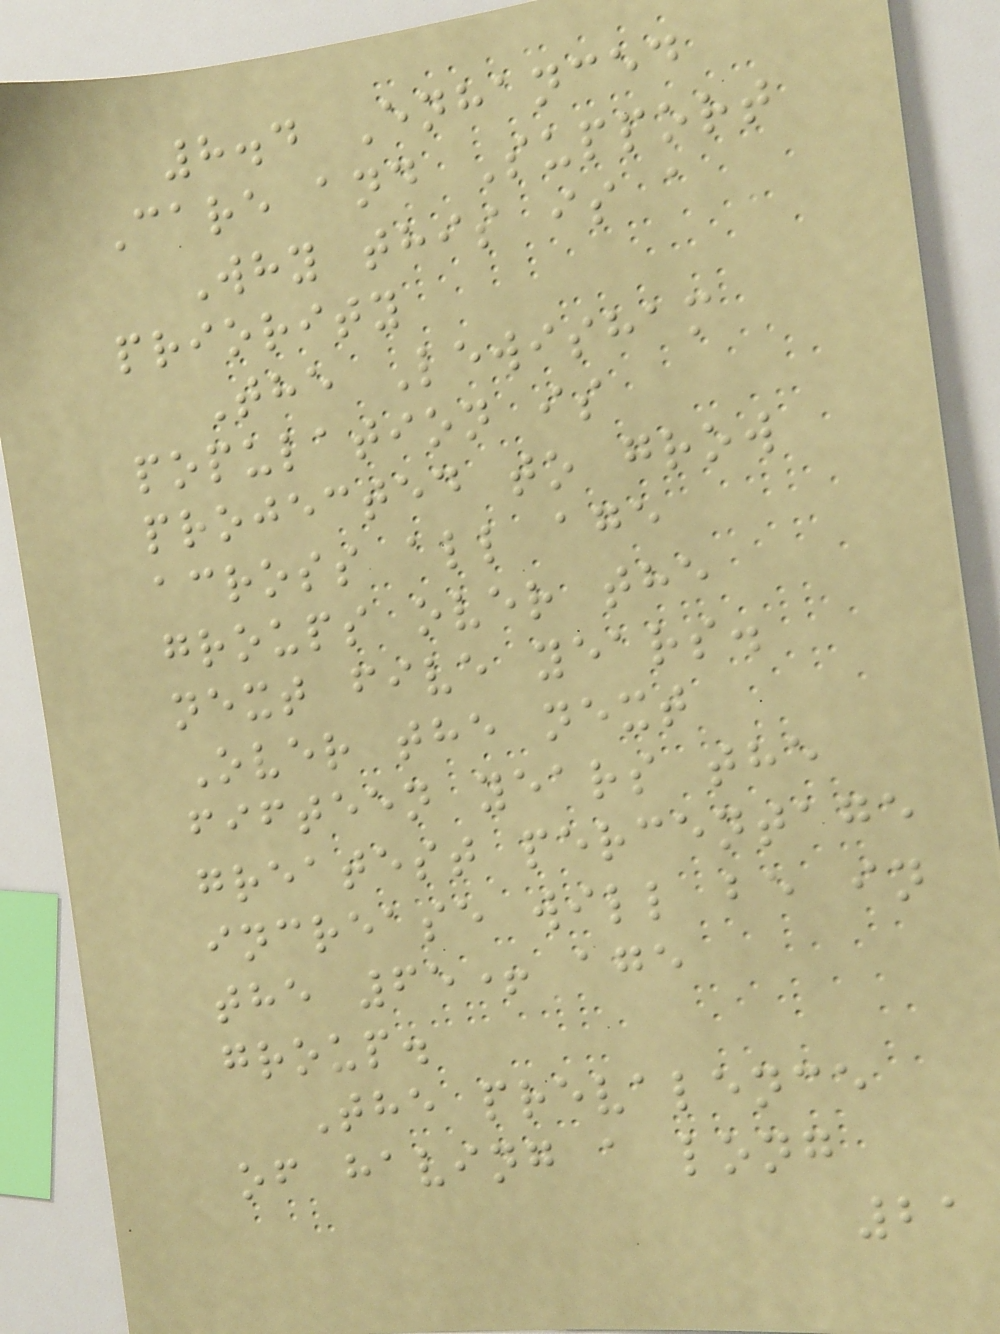8.4 Enhanced
Care and Support
Why this is a
priority
The Lewisham
population is
projected to grow
across all age
groups over the
next five years.
Over the next
fifteen years the
greatest percentage
increase will be in
the 65+ age
group.
The prevalence
of having a long
21
